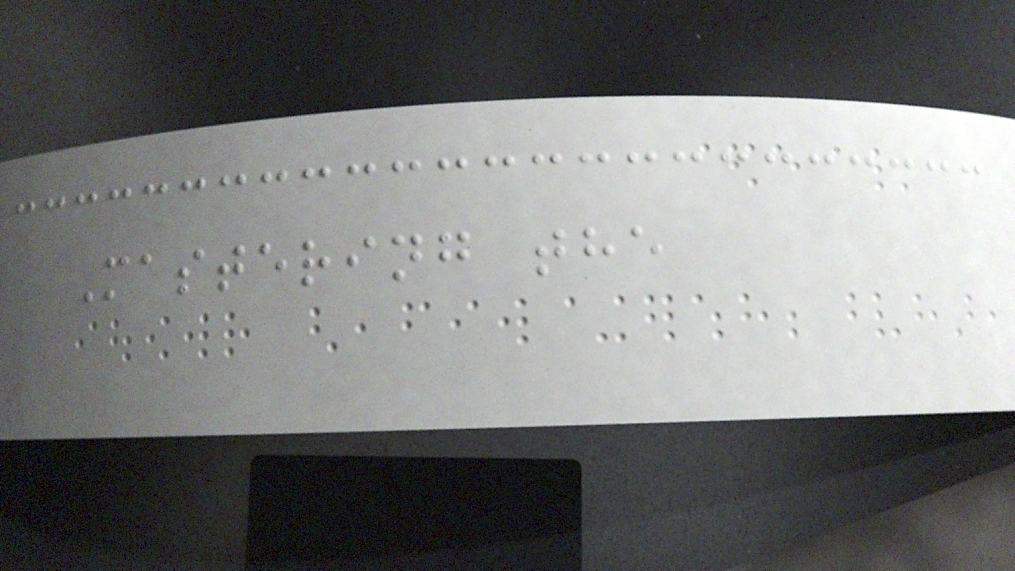Mastering the
